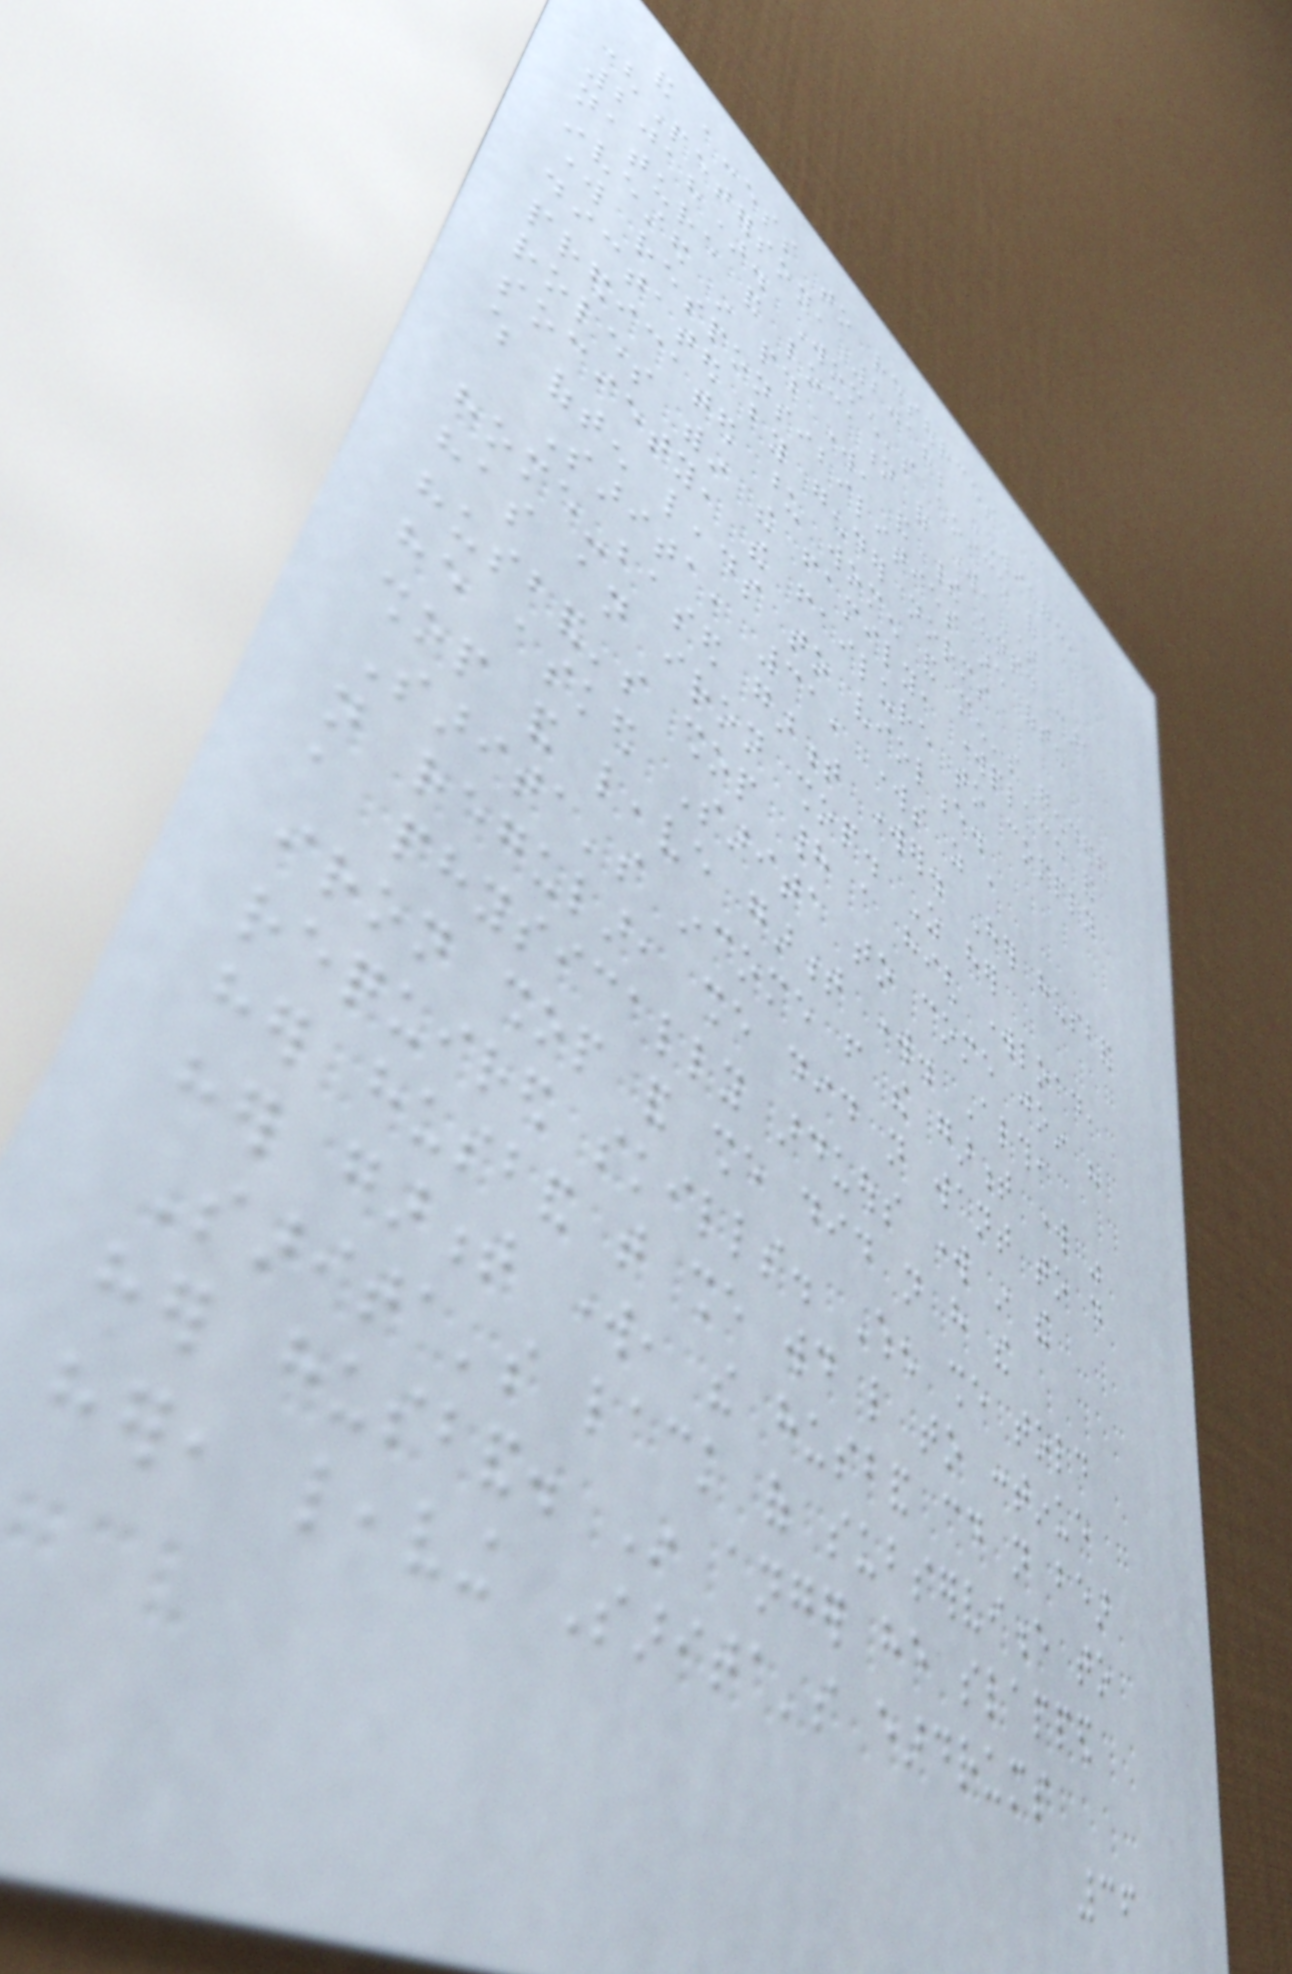and access to resources
(Peterson, 2018; WIEGO,
2018). Women's choice of
nature and location of work, time
invested in paid work, and their unpaid care
work responsibilities are often
dictated by gender norms
predicated upon women and men's gendered
roles within the family, workplace and
society, the failure to comply
which often leads to violence.
Sarita, 31, works as a
home-based garment worker. Her husband
has an iron shop. As her
husband's shop had a high workload,
he asked Sarita to come join his
shop and leave garment work. Although,
Sarita's income from the garment work was
not regular, she did not want to do
a physically arduous work in the
iron shop and she did not have the
required skills. When she told
her husband that she would like to continue
her garment work, the husband could not bear
Sarita's lack of subservience to
her husband. In anger he slapped
her, leaving Sarita's eardrums
36
